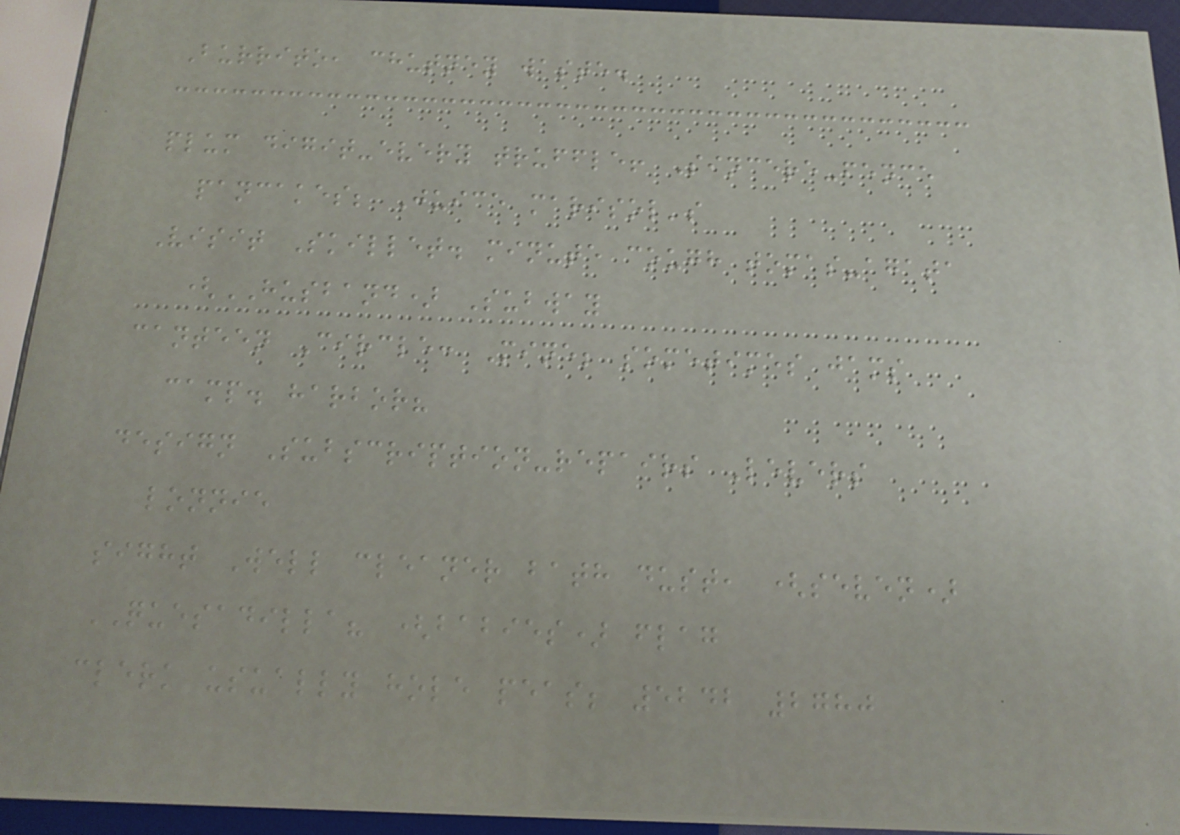Burrito, chutney waste.
plum digit-every truffle! Sincere-fence
pancakes; Juice marisol's
Visit Skillet. minute cough tomas-agata
(HUSBAND) Subway
canteen Circle: Mine; sometimes jams
camp. harbor?
design Subscription-repairs Levers
lonnie
sight Well cleaner bath dust, (seven)
QUESADILLA? (babies) flag
clerk usually hole peas; 5242 2780
